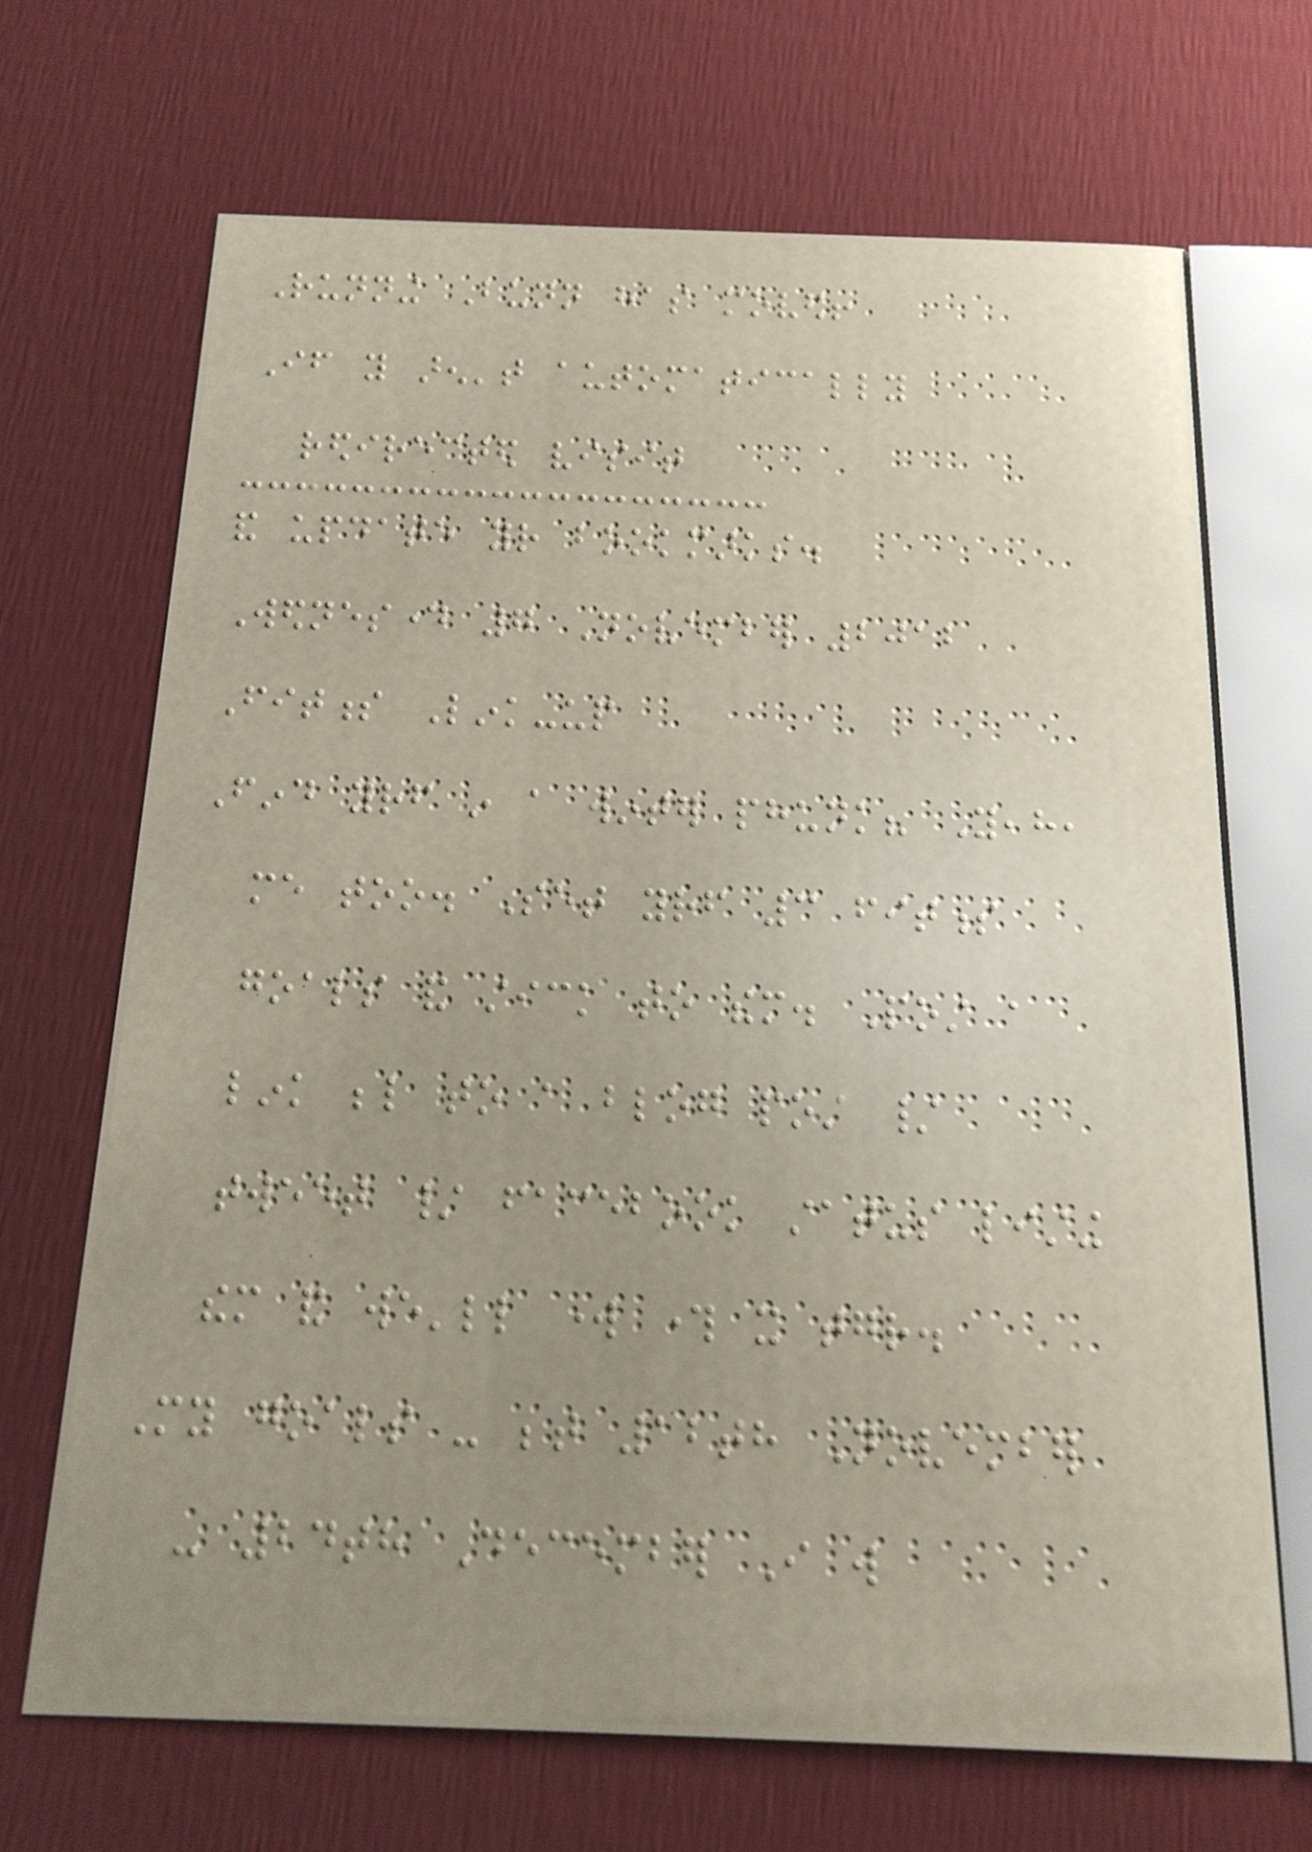Running Bunn has moved!
If you aren't automatically
redirected visit
and update your bookmarks.
Wednesday 7 November 2012
Fitness Link-up
Find yourself in a winter phunk? Yeah,
me too. Set yourself 3 fitness
goals and stick to them. Post a
link below to a blog post /
tweet / facebook status listing
them and we'll work through it together.
My goals - between 12th November
- 24th December I will
